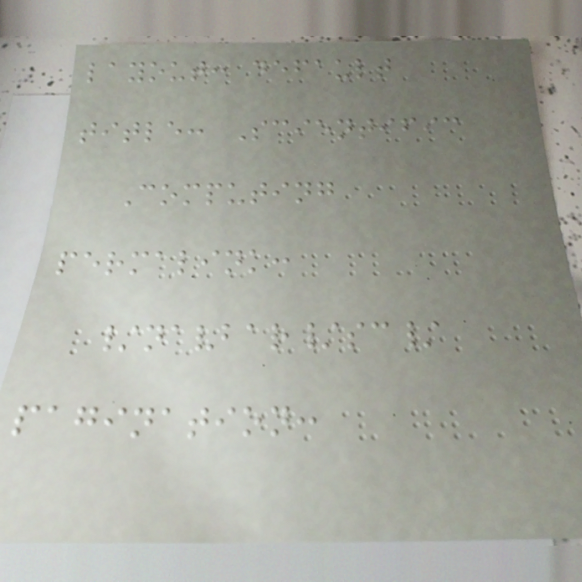layout: default
title: Scientific
Computing
permalink:
/navbar/sc/
pagination:
